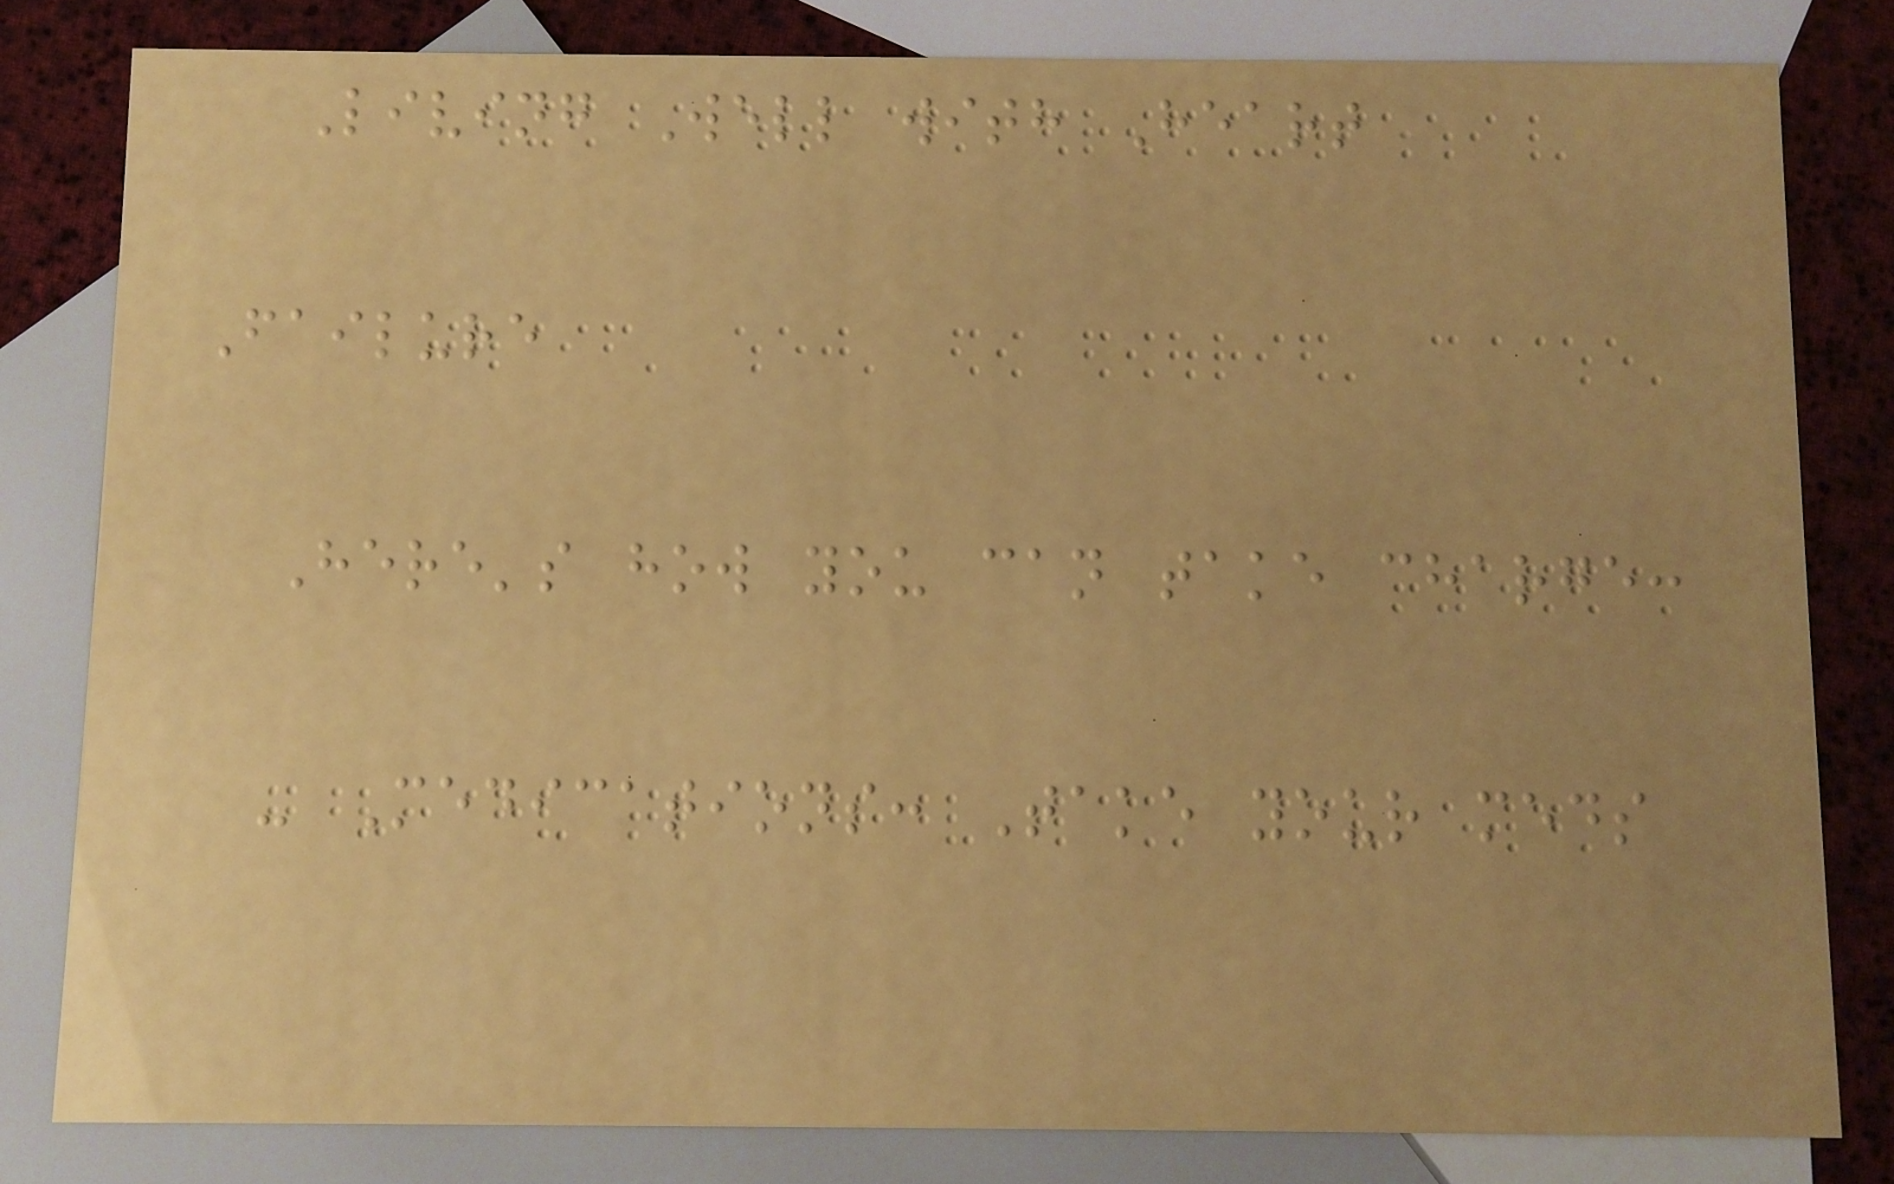Living Well with Heart
Failure
Here's how you can take charge:
- Medications: Take your meds
